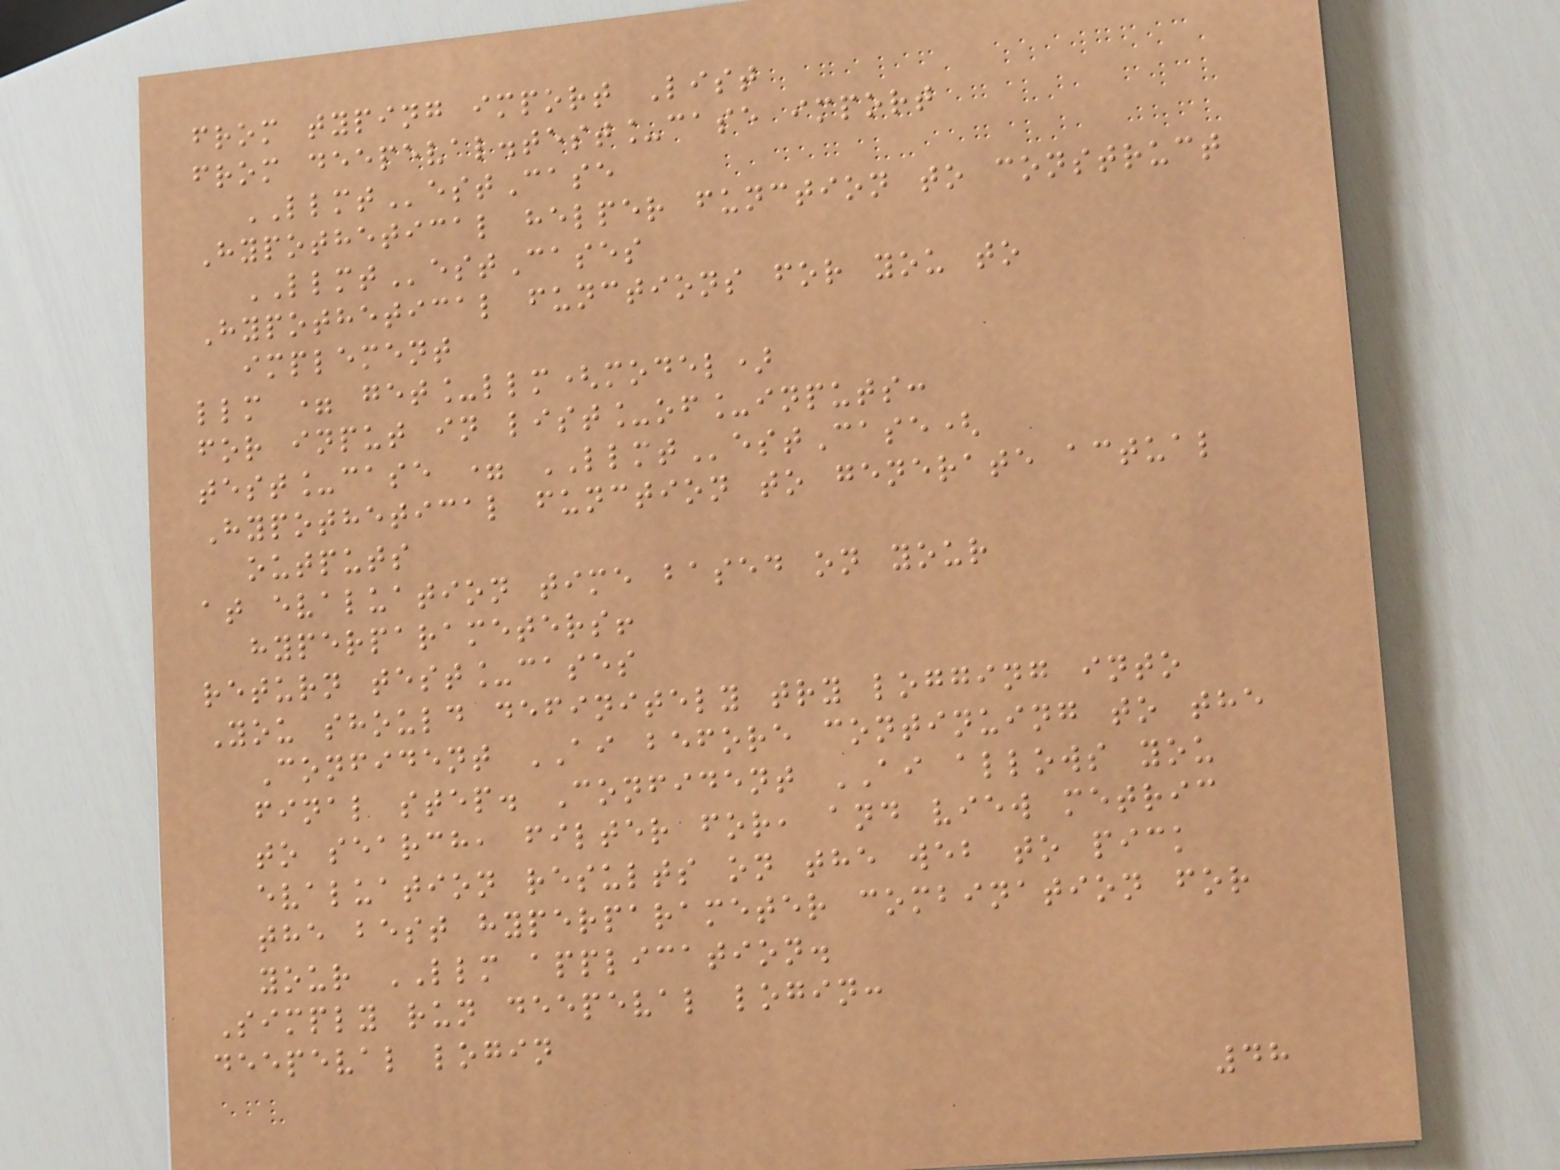from typing import List
from deepeval.test_case import
LLMTestCase
Hypothetical helper function to construct
LLMTestCases
Hypothetical functions for you to
implement
llm = get_llm(model)
for input in list_of_inputs:
test_case = LLMTestCase(
Hypothetical function to generate actual
outputs
at evaluation time based on your
hyperparameters!
return test_cases
You should definitely try logging into
Confident AI before continuing to the
final step. Confident AI allows you
to search, filter for, and view metric
evaluation results on the web to pick
the best hyperparameter combination for
your LLM application.
Simply run deepeval login:
deepeval login
48
